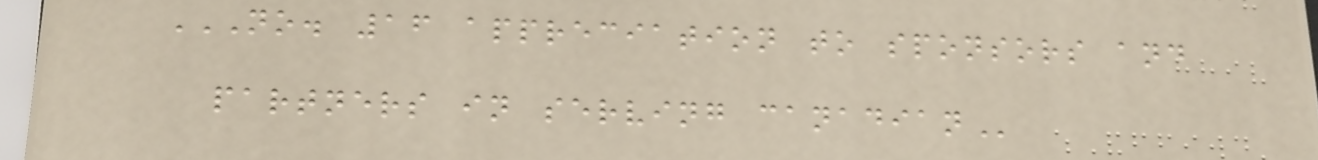NO. 16 APPRECIATION TO SPONSORS AND
PARTNERS IN SERVING CANADIAN
